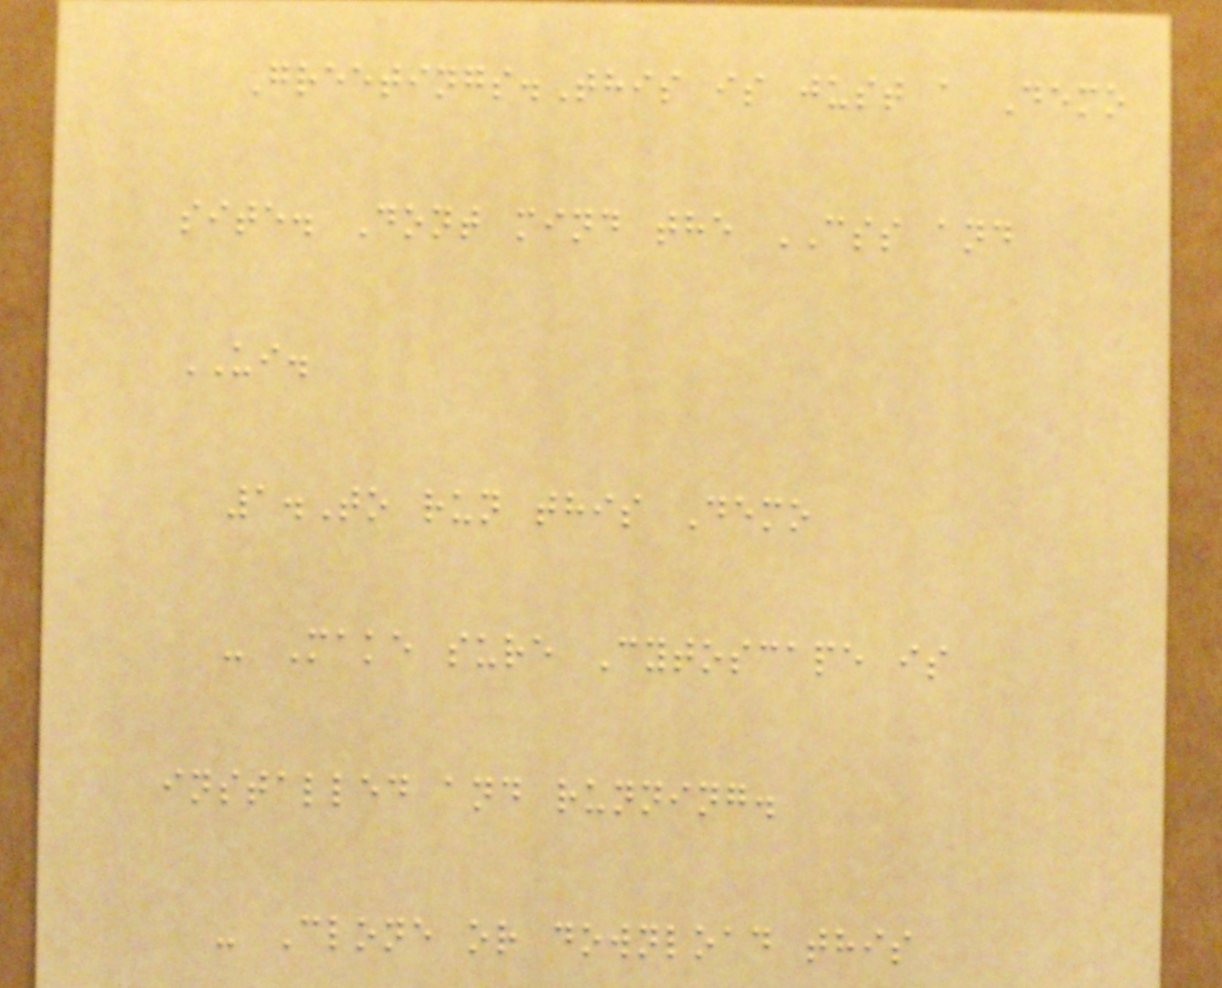Greetings.This is just a Demo
site. Dont mind the CSS and
UI.
1.To run this Demo
- Make sure Cytoscape is
installed and running.
- Clone or download this
